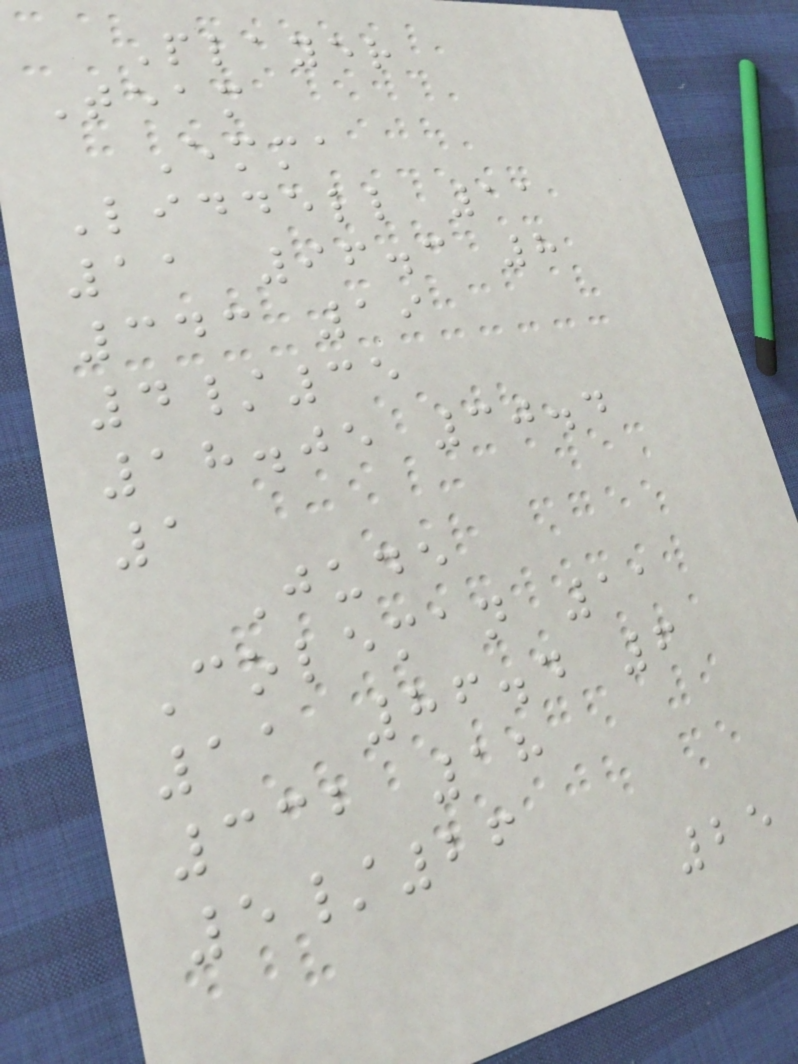Player
Team
Emma
Liddell 11
11 96.3 8
343 19
4/35
18.05 30.4
1
Jude
Coleman 11
11 86.4 6
332 18
5/26
25
